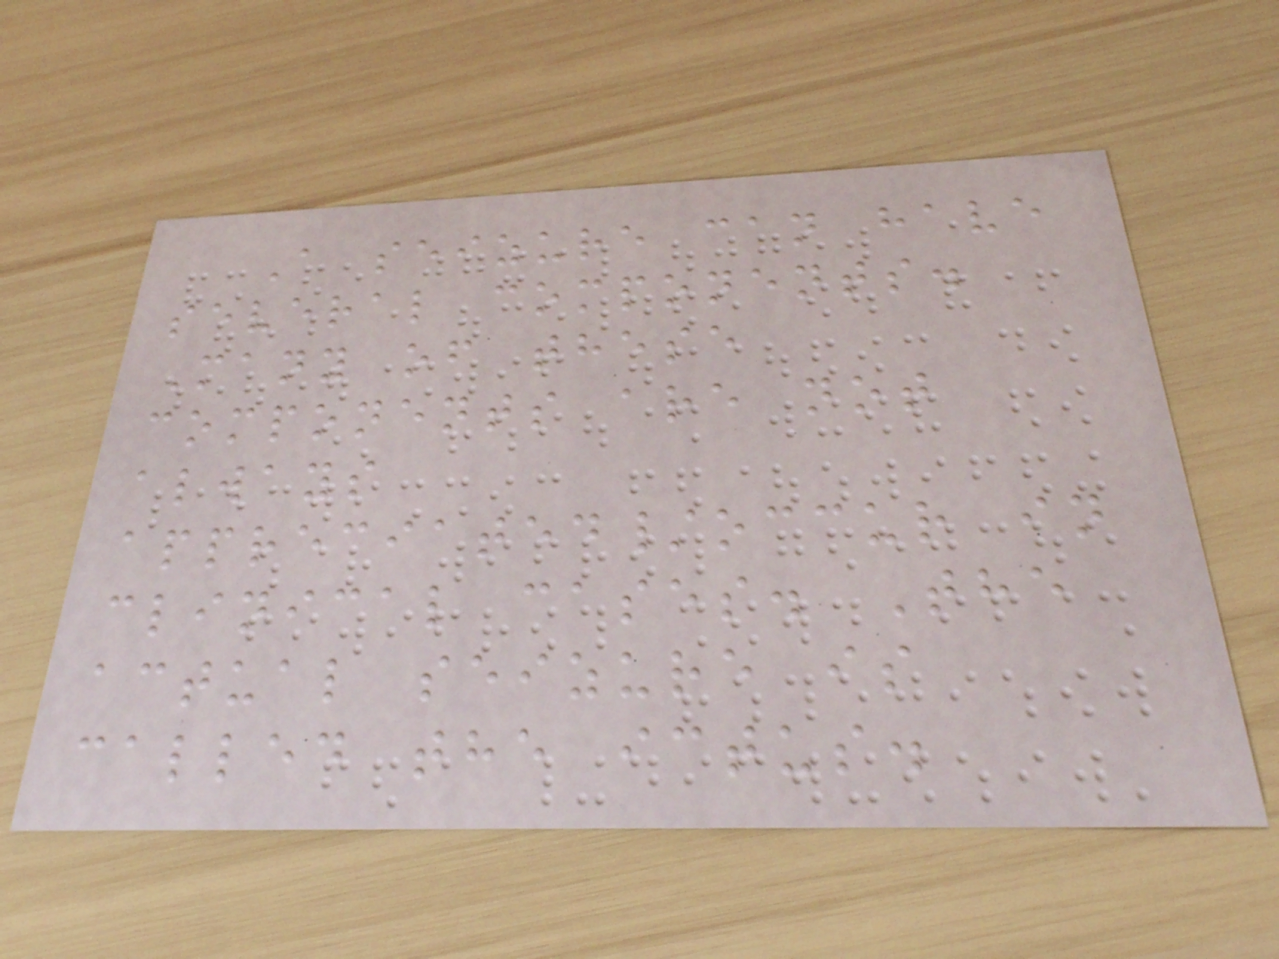A seizure can have
several components.
Many of these
components are not
always
appreciated/occur in
clinical cases. The
actual seizure is
called the ictus.
